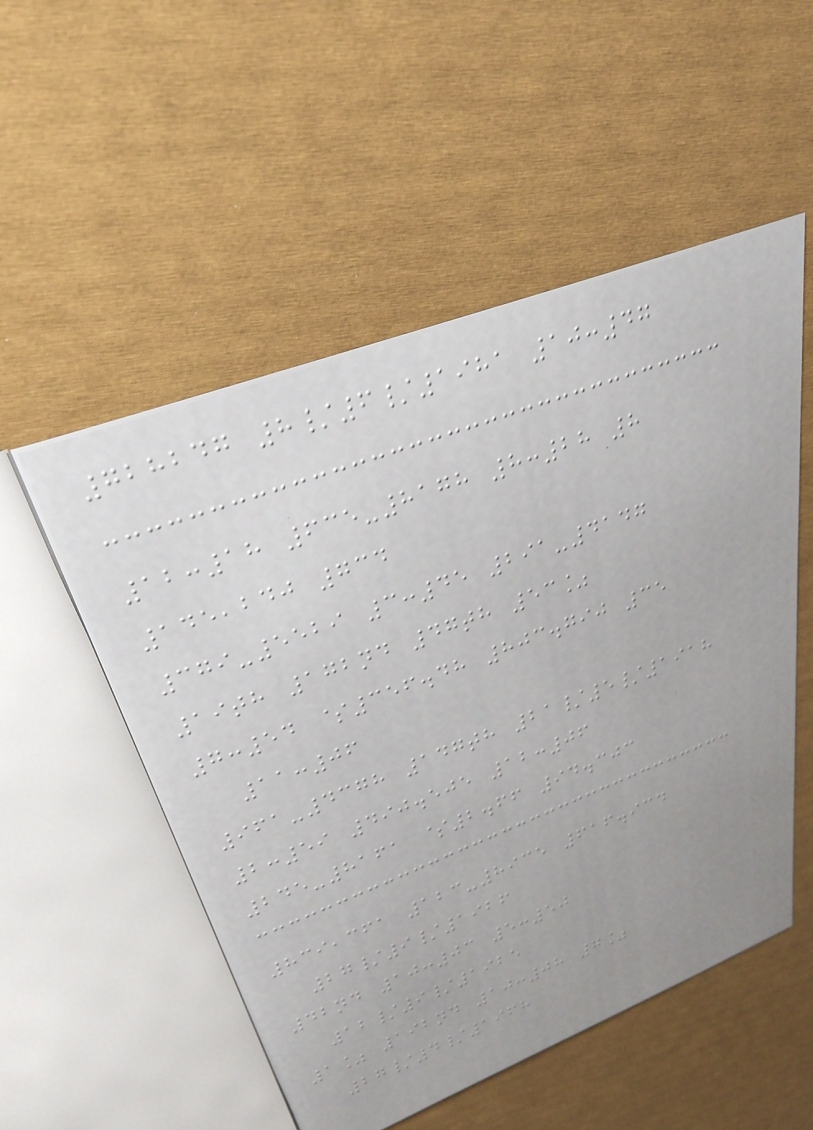728247 8/6/1981 10:47
12:18 635-8178 8:28 8
145,240 734
379-5529 3:45 291-4147
19th 172nd 47th 53%
7:54 $356.48 803.790 35
11:06
961-4378 147th 21/5/1918
2:59 490.505 12:06
245-8161 $2.66 94.303
839,361 123-8935 616.934
27/9/1926
42nd 10:03 5:50
12/9/1925
1% 192nd 10:08 7%
27/4/1968
